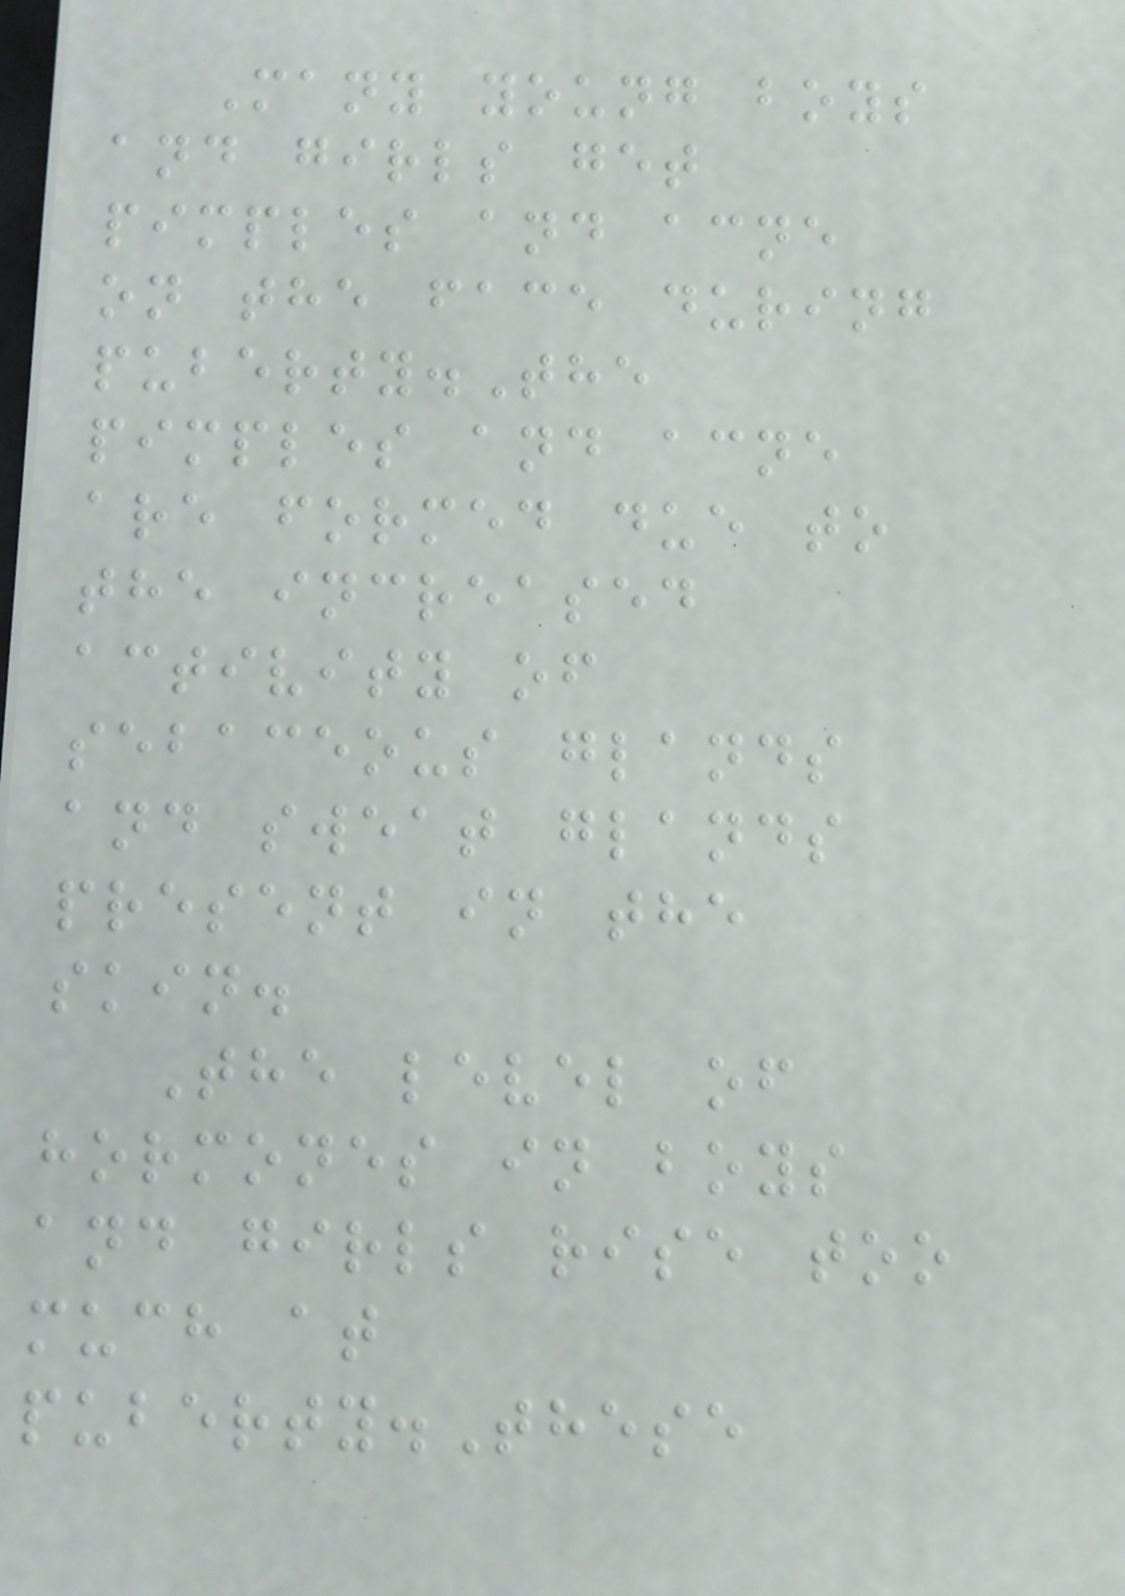Many young boys
and girls get
pimples and acne
on the face during
puberty.The
pimples and acne
are formed due to
the increased
activity of
sebaceous glands
and sweat glands
present in the
skin.
The level of
hormones in boys
and girls rise too
much at
puberty.These
